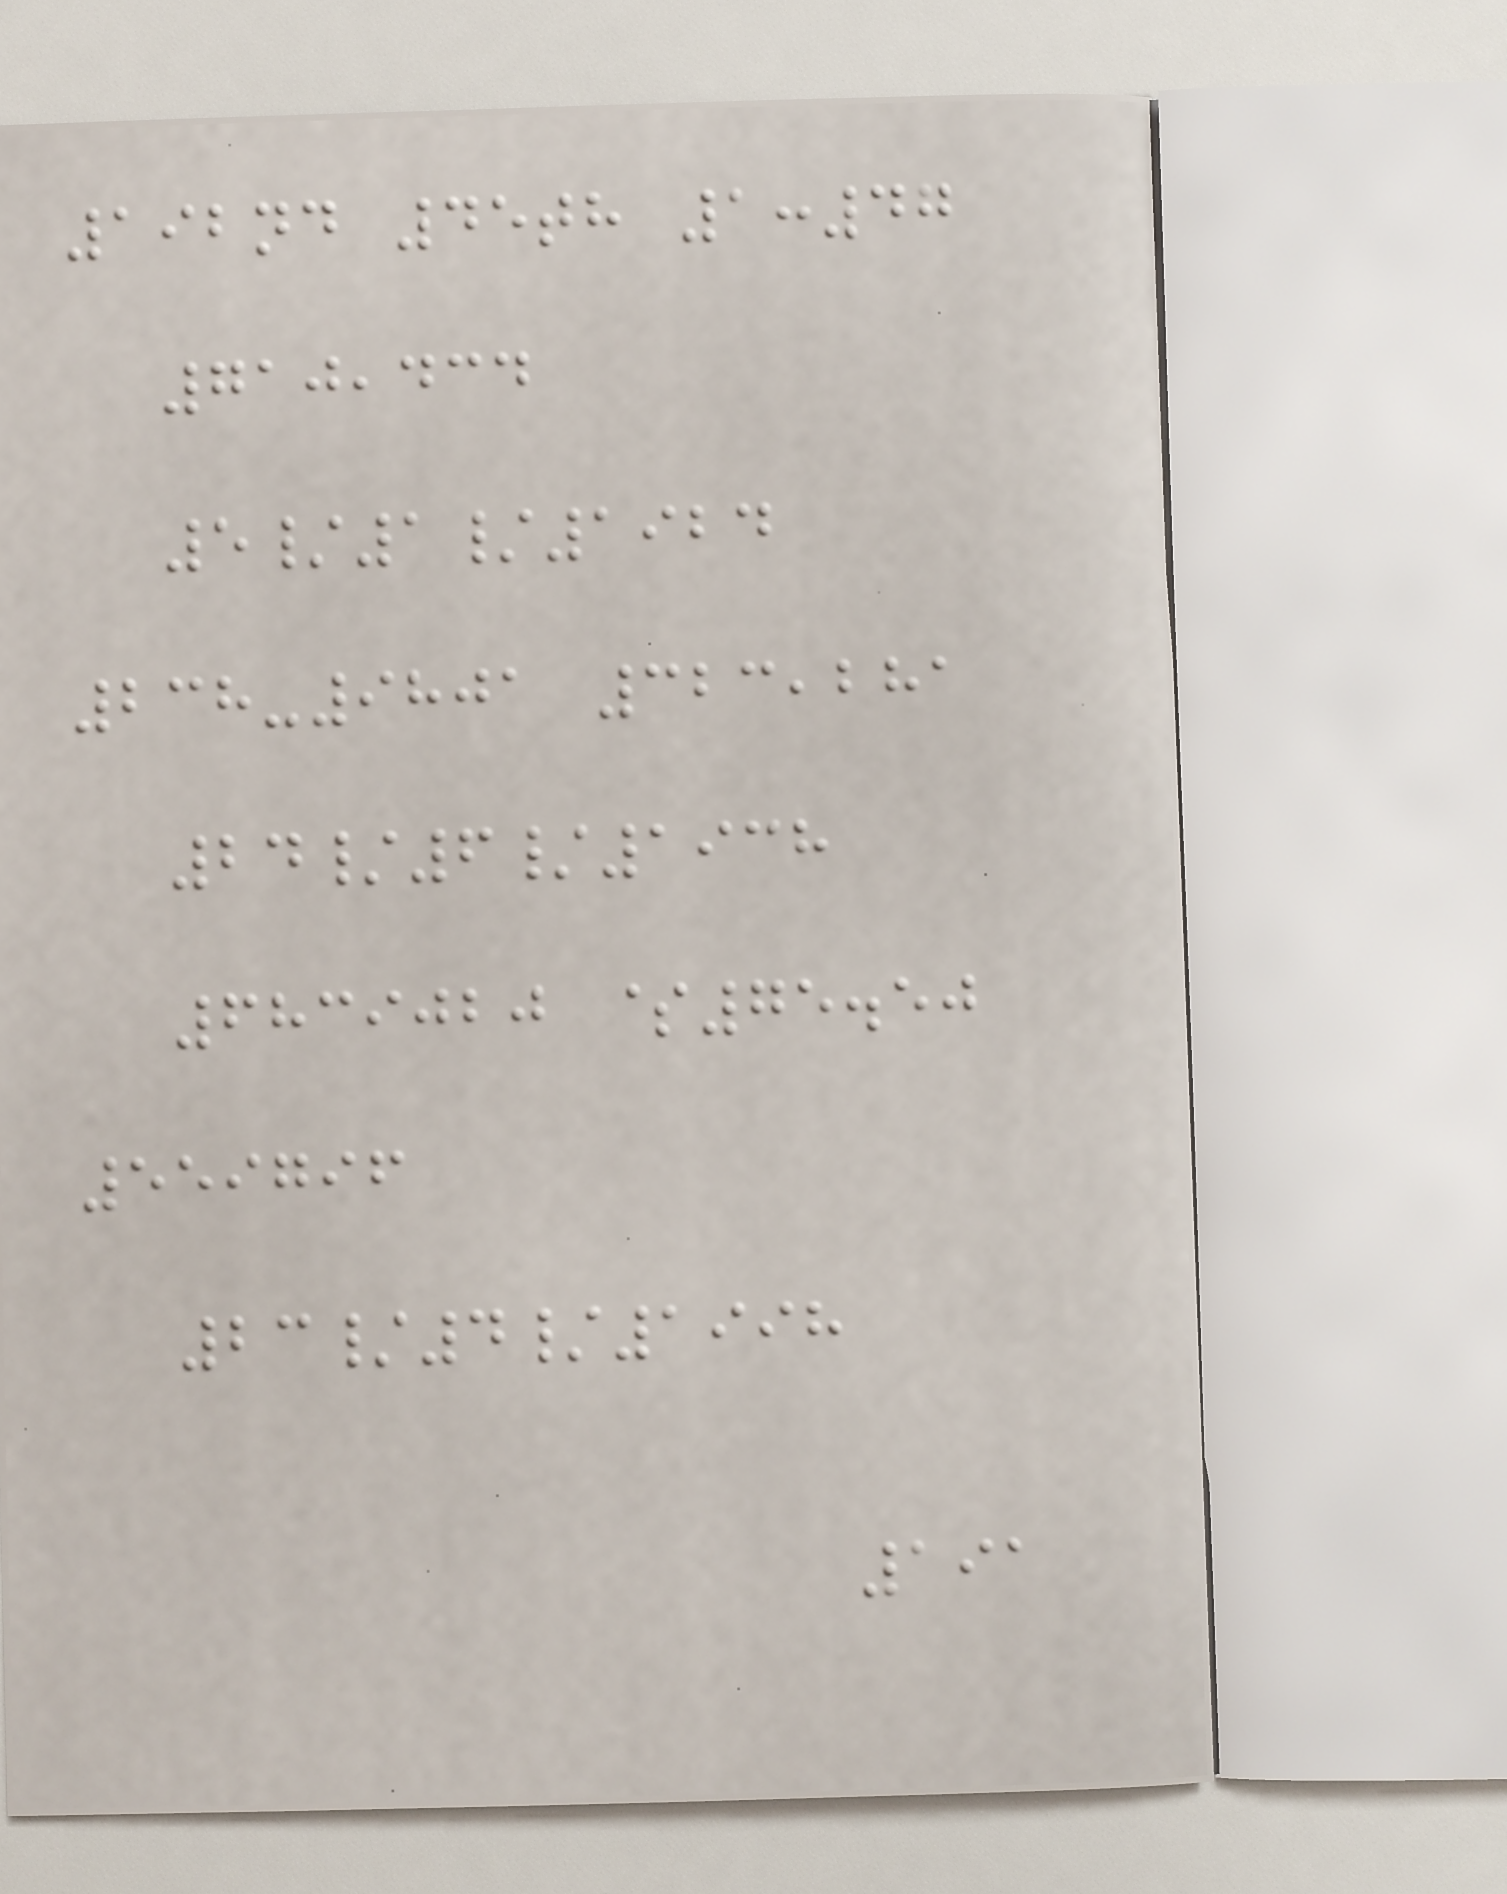192nd 45th 1:47
710,434
5/1/1924
238-9801 323,281
24/6/1938
6839020 $75.50
559796
23/4/1998
191
